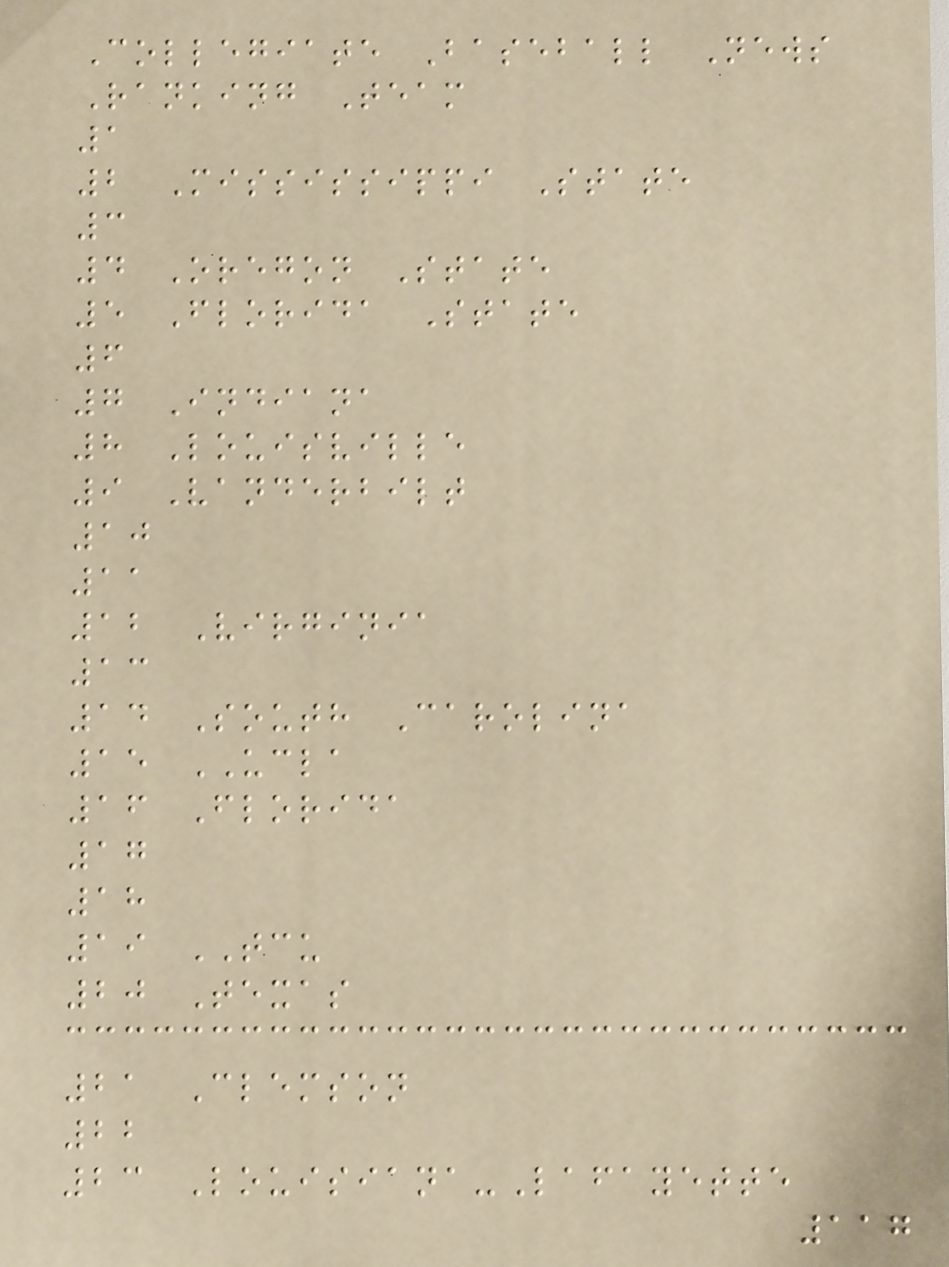Collegiate Baseball News
Ranking Team
1
2 Mississippi State
3
4 Oregon State
5 Florida State
6
7 Indiana
8 Louisville
9 Vanderbilt
10
11
12 Virginia
13
14 South Carolina
15 UCLA
16 Florida
17
18
19 TCU
20 Texas
21 Clemson
22
23 Louisiana-Lafayette
117
